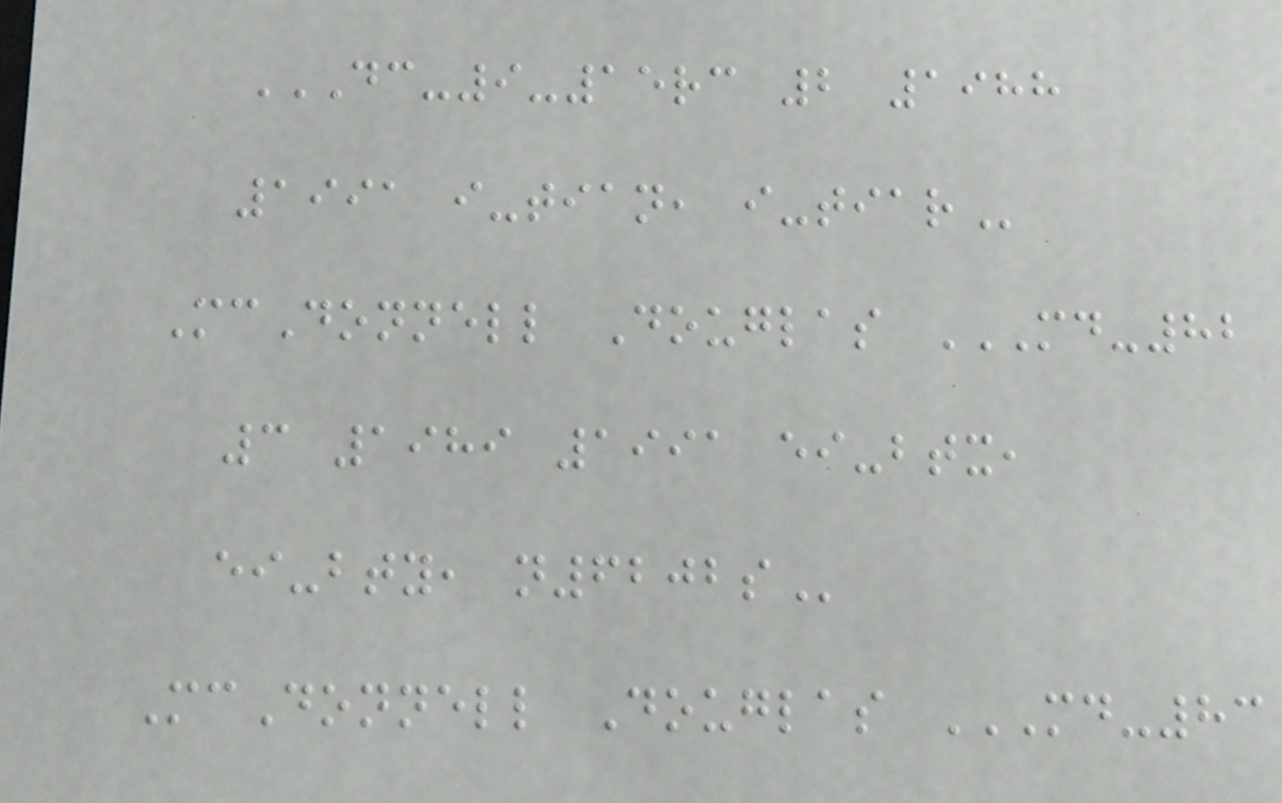DC-9-15RC 2 1988
1991 I-TIAN, I-TIAR
McDonnell Douglas MD-82
3 1989 1991 EI-BTX,
EI-BTY, N6202S
McDonnell Douglas MD-83
